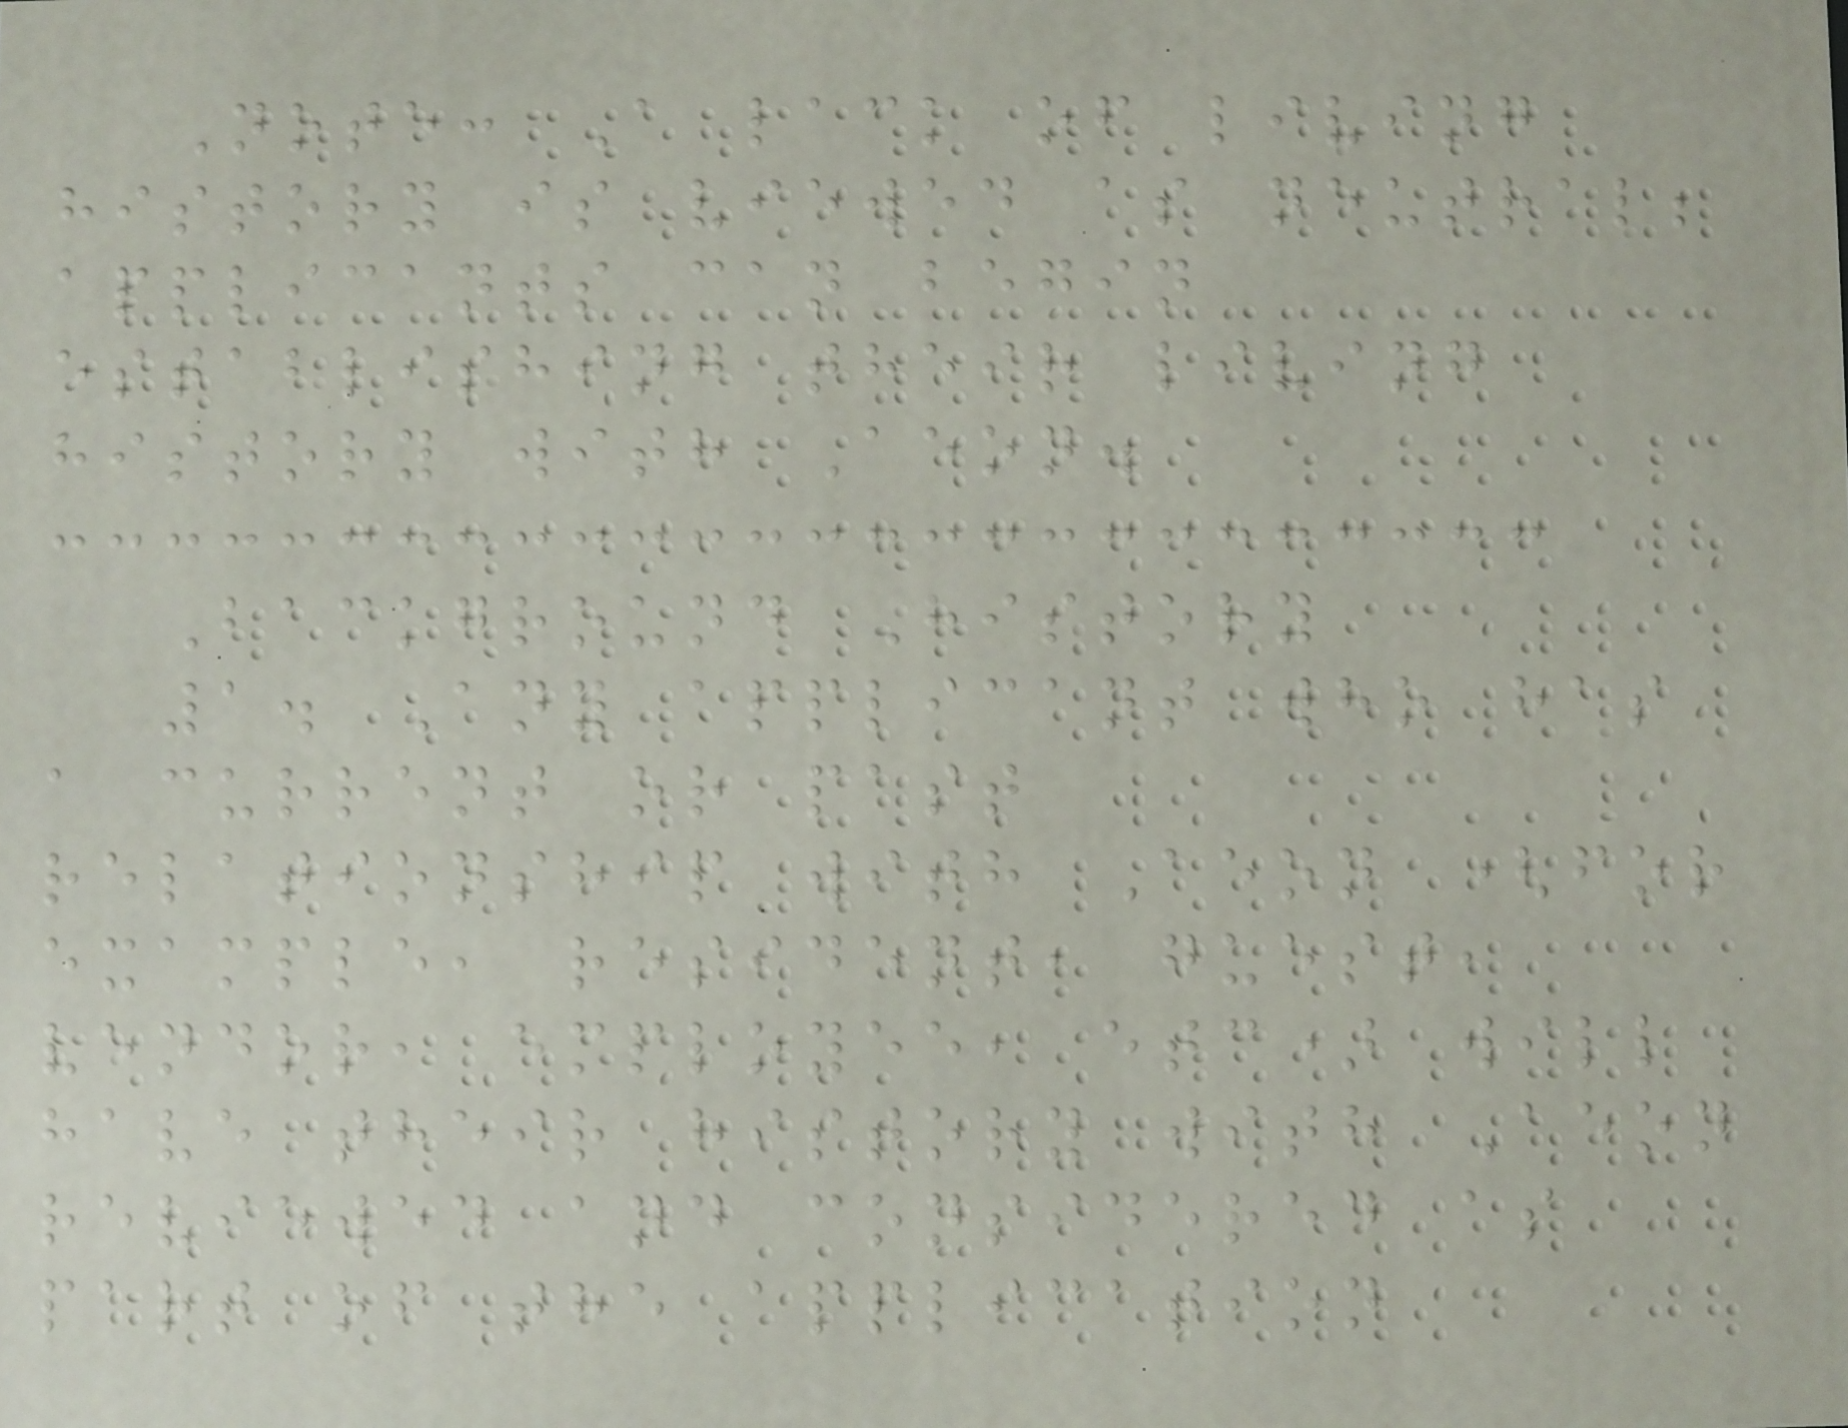Note: A lack of living
history is viewed as neutral;
applicants can begin
establishing their living
history with Aeon.
Background History
1. Any applicant who has
a current or past
relationship with Aeon (for
example, resident, guest,
vendor, employee, etc) will
have their history with Aeon
reviewed and considered as
part of the application
